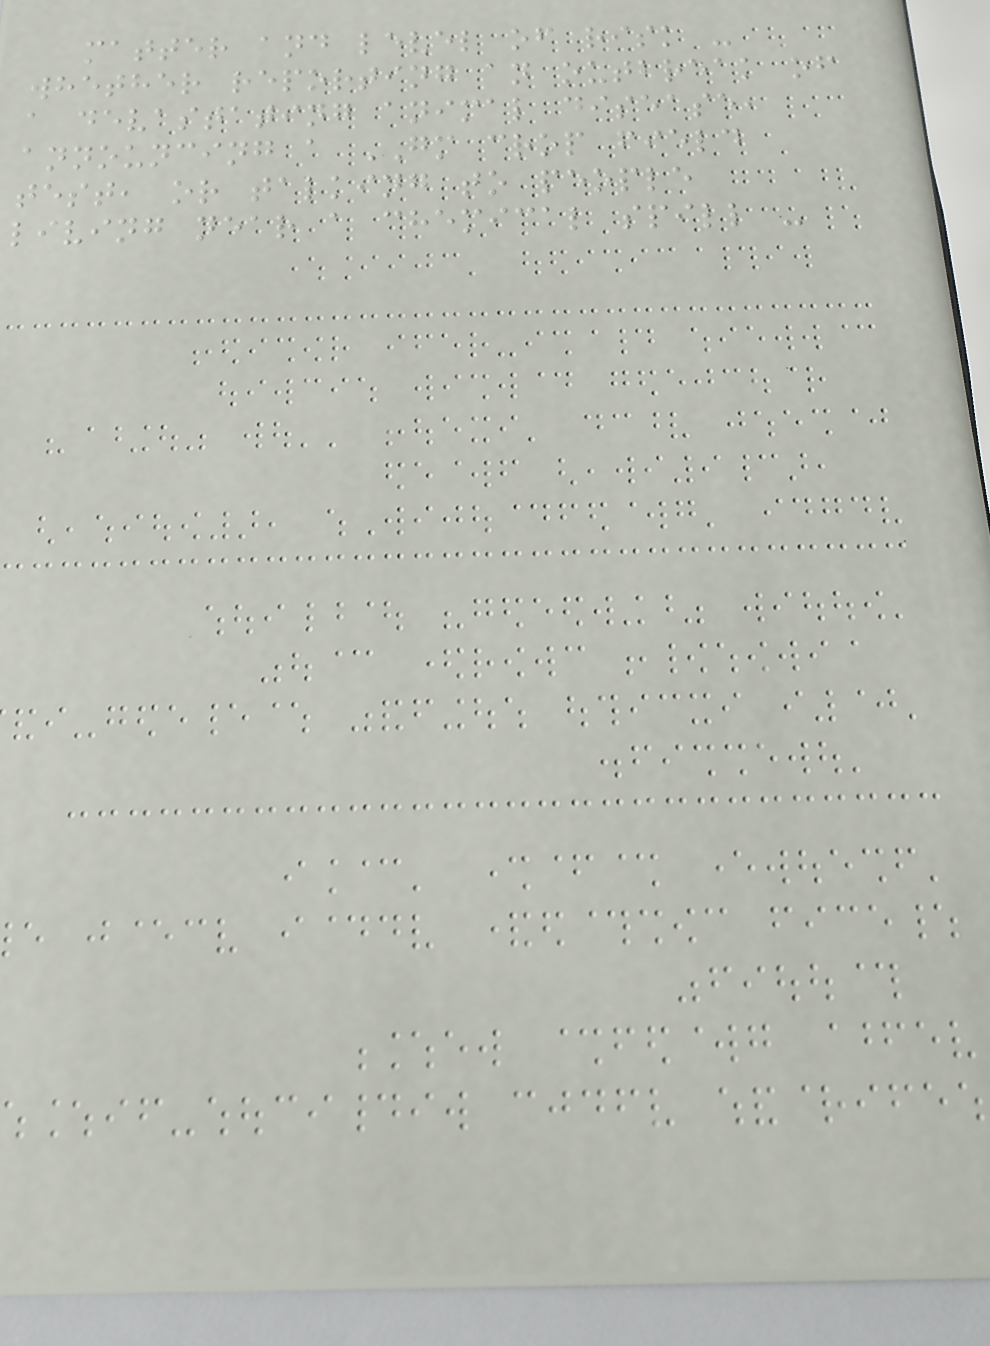matter and level of risk -
whether reporting an outbreak of
a devastating animal disease,
announcing a GM crop field
test, or talking to people
living near a chemical spill -
